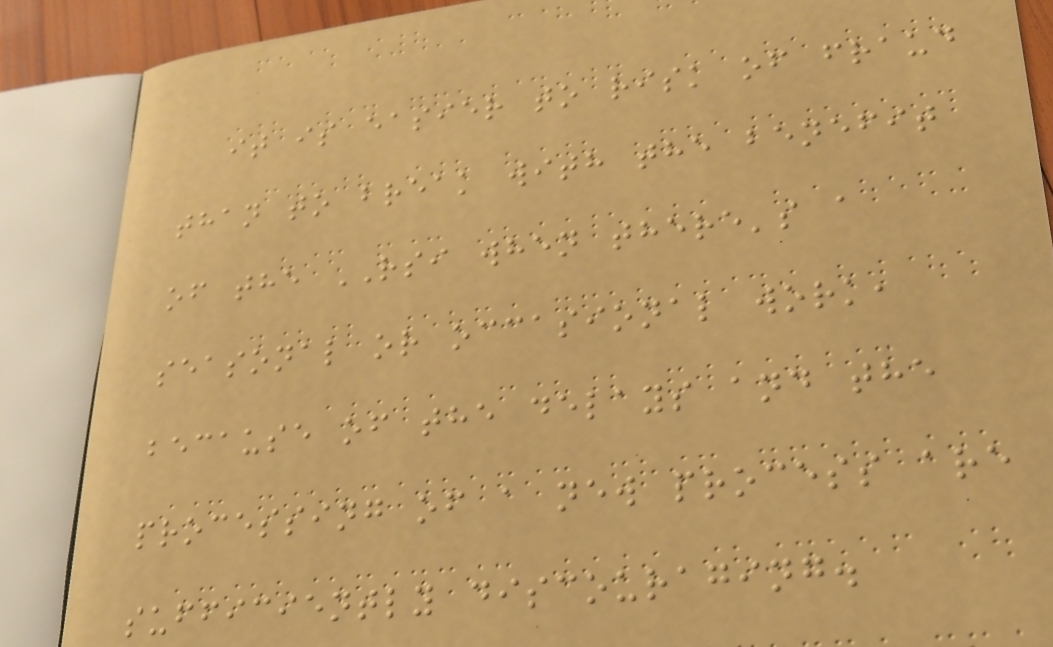it is easier to risk of fraud
than to break with the benefit
of the RSI when there's a
seasonal or occasional work,
because of the delays and the
processing of a new process are
sufficiently discouraging.
